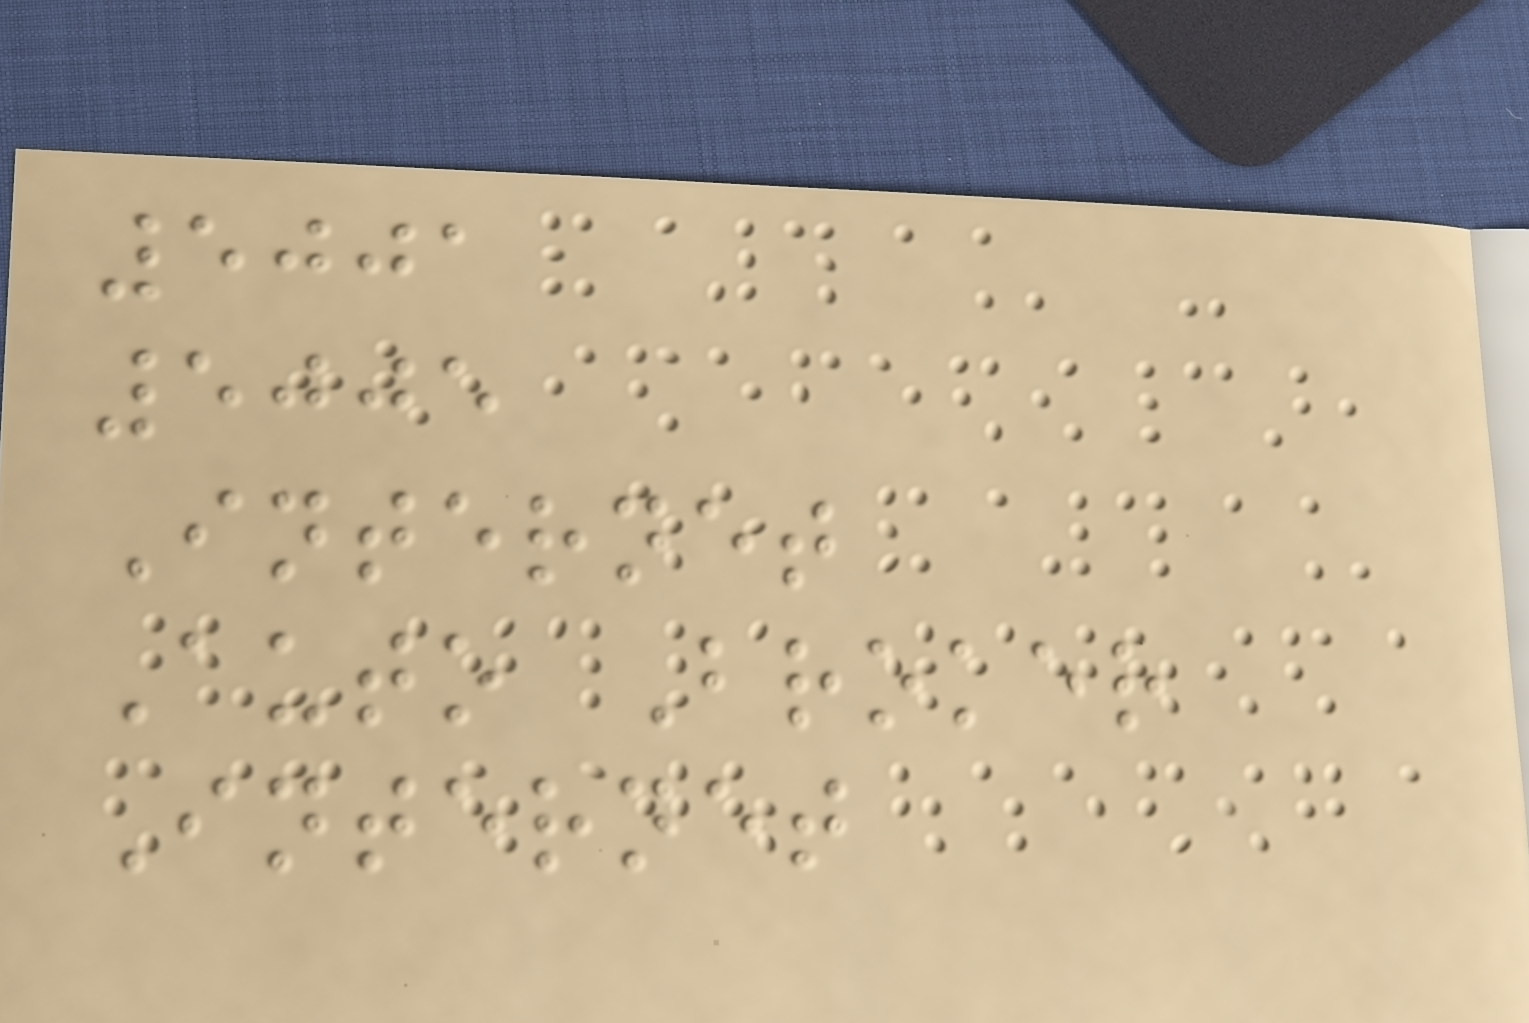5001
5005
Internet
Auto Broker
Internet
